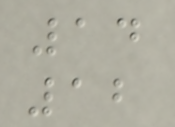14
12
